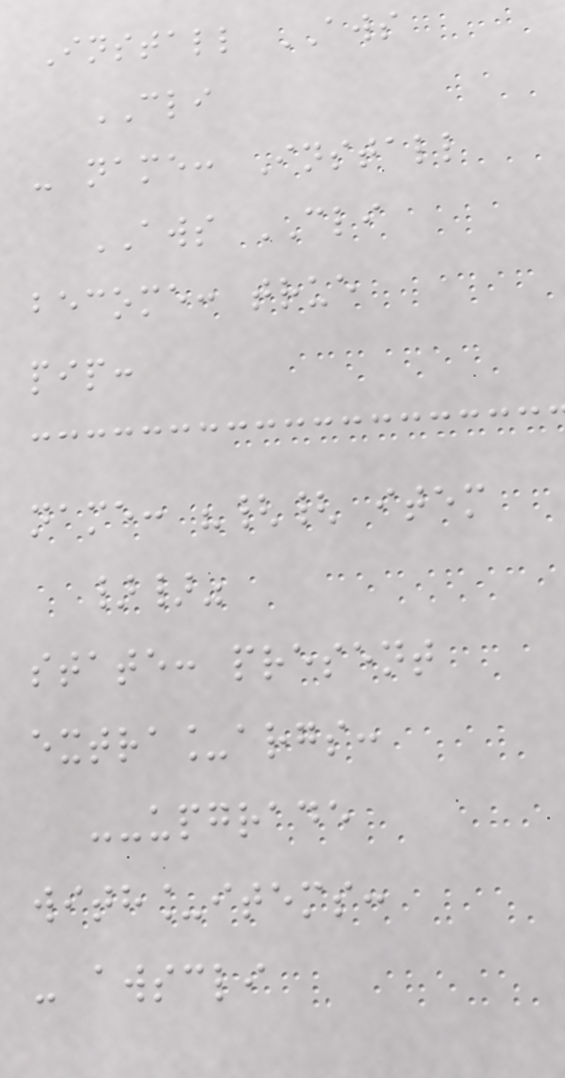Install AWS
CLI
- name: Install
AWS CLI
become: true
pip:
name: "{{ item
}}"
state: present
extra_args:
--upgrade
with_items:
- awscli
